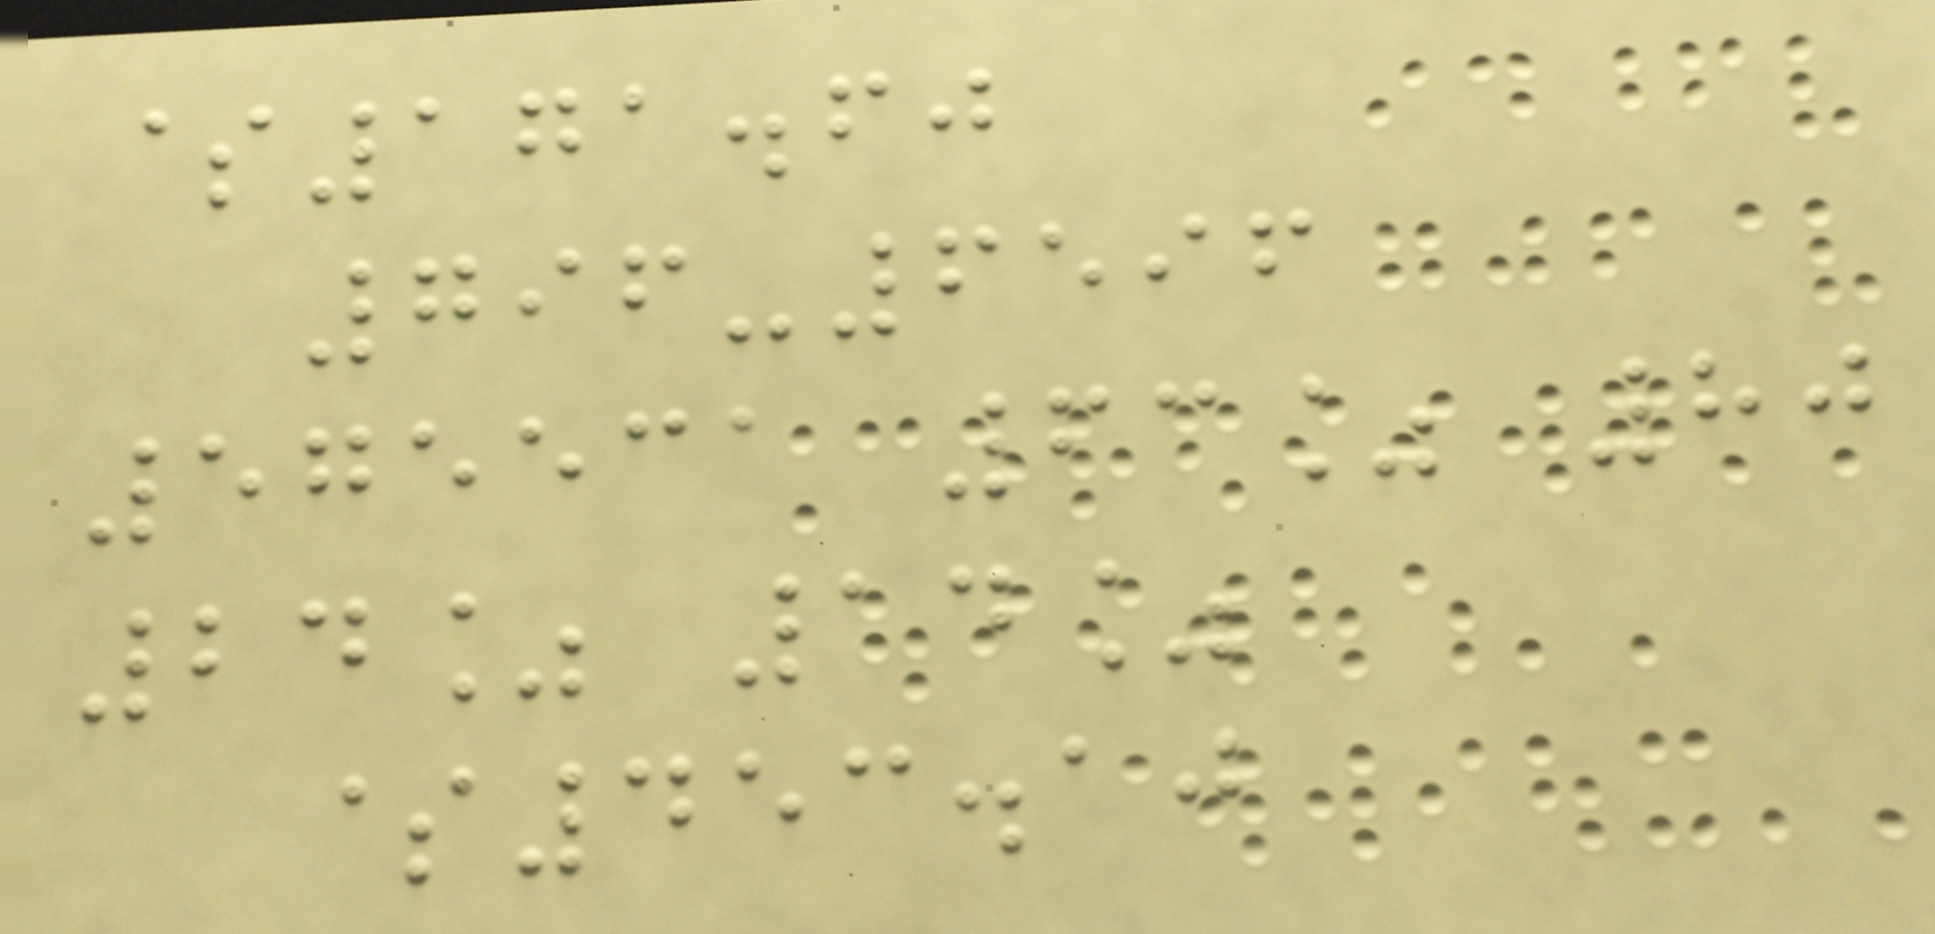$171.60
796-6596
575531 63% 80
24% 14%
$453.10
